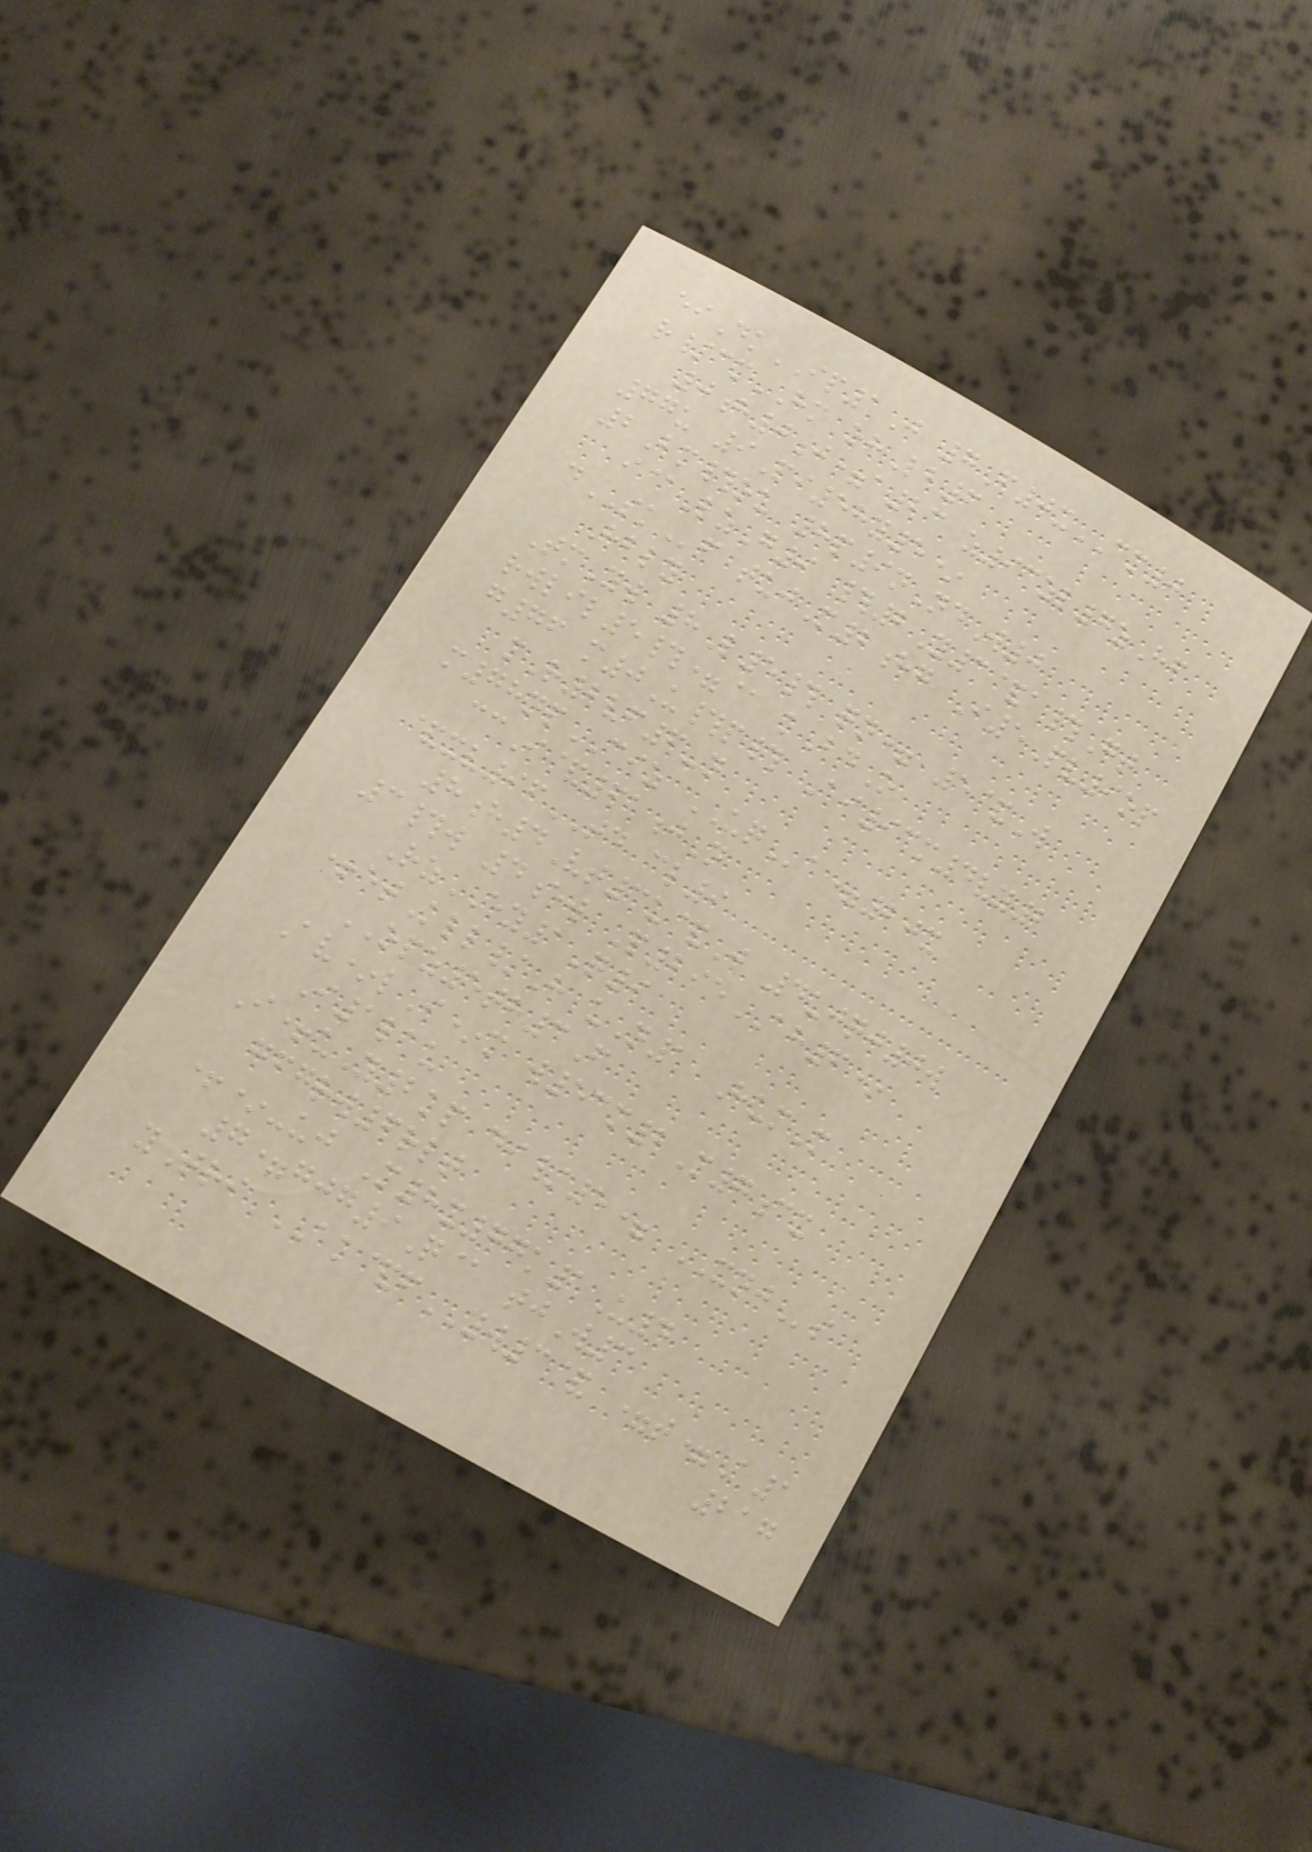eiDkIP1J 7F0xCM0
r/cmHM ohLb6
0h0j=a23 z93zl7zHf
77u 9Pi58y5*
2Bm#ou 8p9nNdW0
i@LzG9 #2Y3&a#Gt
dSKf tujM2hg I5Pv9op
Hbly
TmYw 8L5# qn= 5&W
rwlil5#=@ kBdO
g76 m0U#p# Ai93m4vy2
mR2vf6-n
m78npCIZ UQa=20x
ccI&61jN
&xv96TD cl9
8h4Vt3u&J 4ujqj0w
3#w 4ew P295AH6*
RzEY1Q9
+etKll/H uN1 HumM
OPZ5th3F
Av*lI*m w53m2M7cx
I1lau
I+uY2kp di/5= XNJs
gfgrw6rlt
+*-uj M8x77k1U4
7=gjg9Q@ tjW3
yTri AK&fYW3& =t=A1
217
